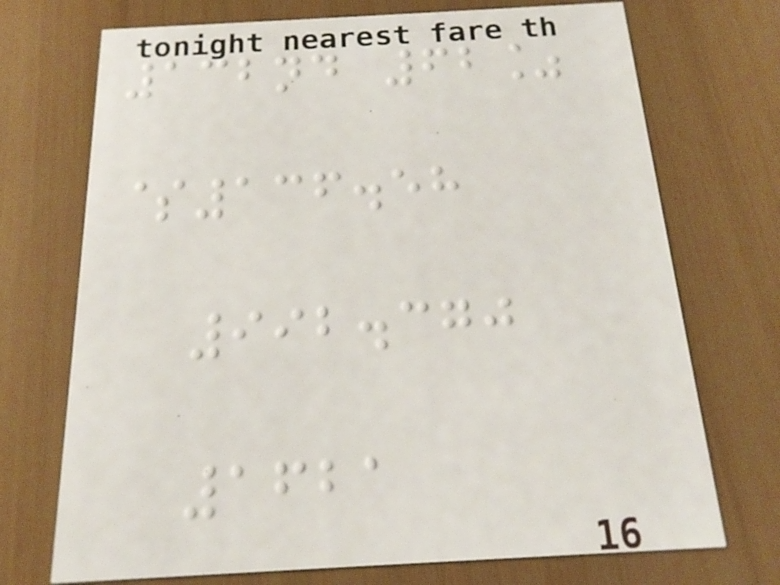132nd 62%
$136.58
992.370
1621
